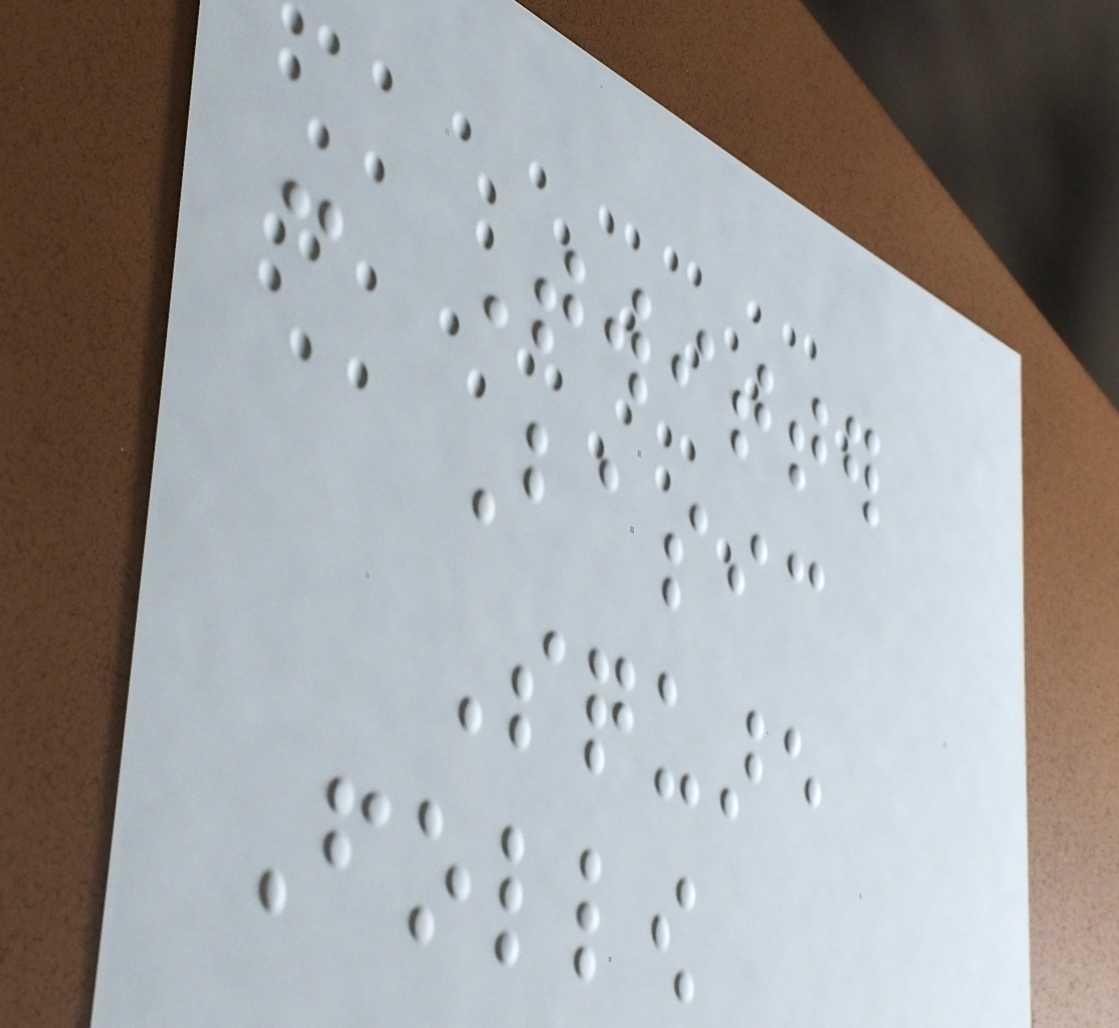- Twitter
Basic
Square
Follow
